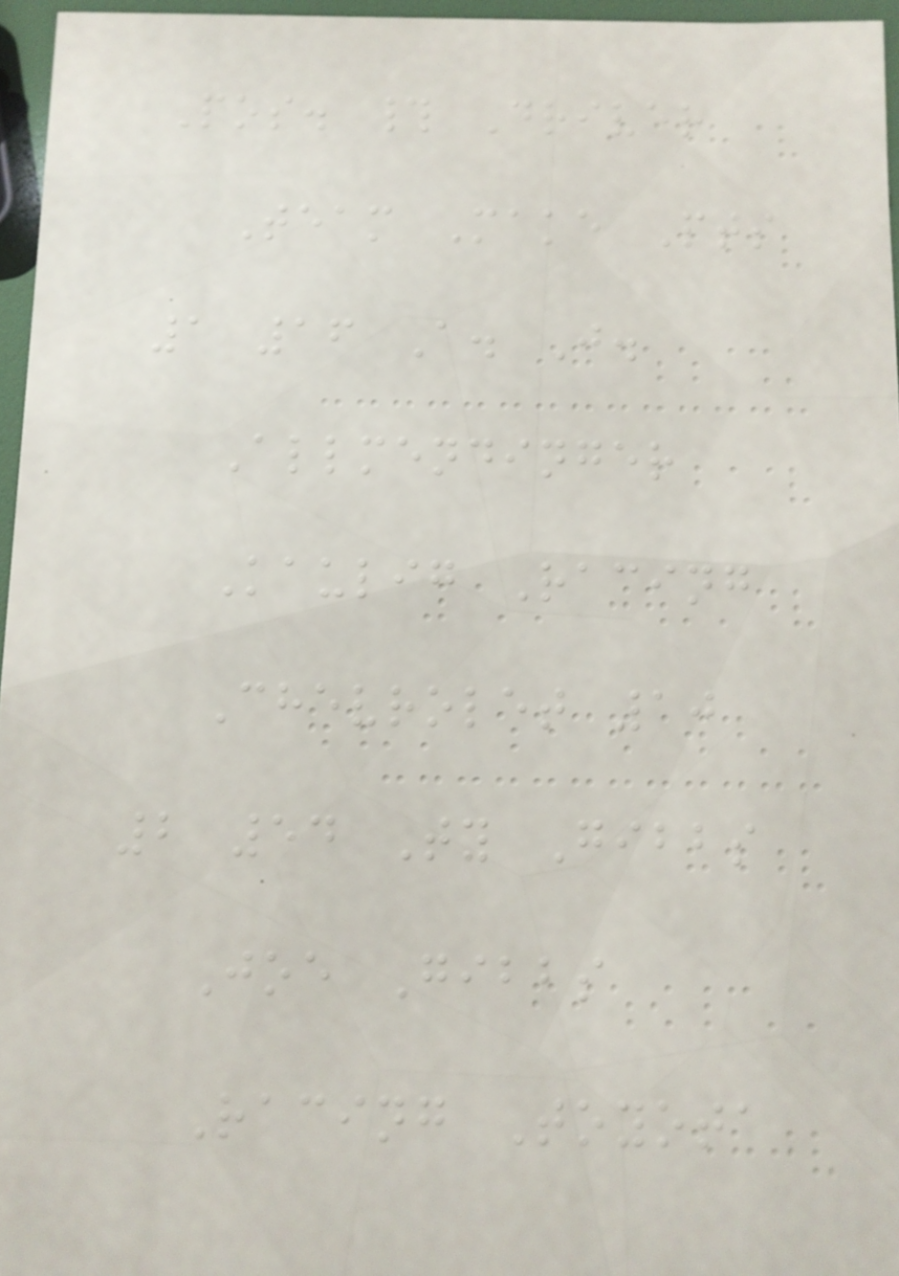Pos. # Driver
Team Make Pts
1 16 A. J.
Allmendinger
Kaulig Racing
Chevrolet 10
2 54 Ty Gibbs
Joe Gibbs
Racing Toyota
